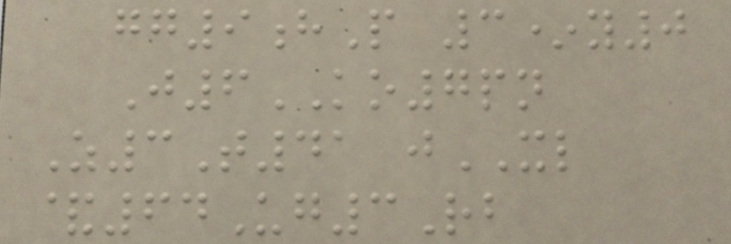gg9hP 3*y0
J6KO7pn
Z3T41 jXL
&64Ug3Rb
